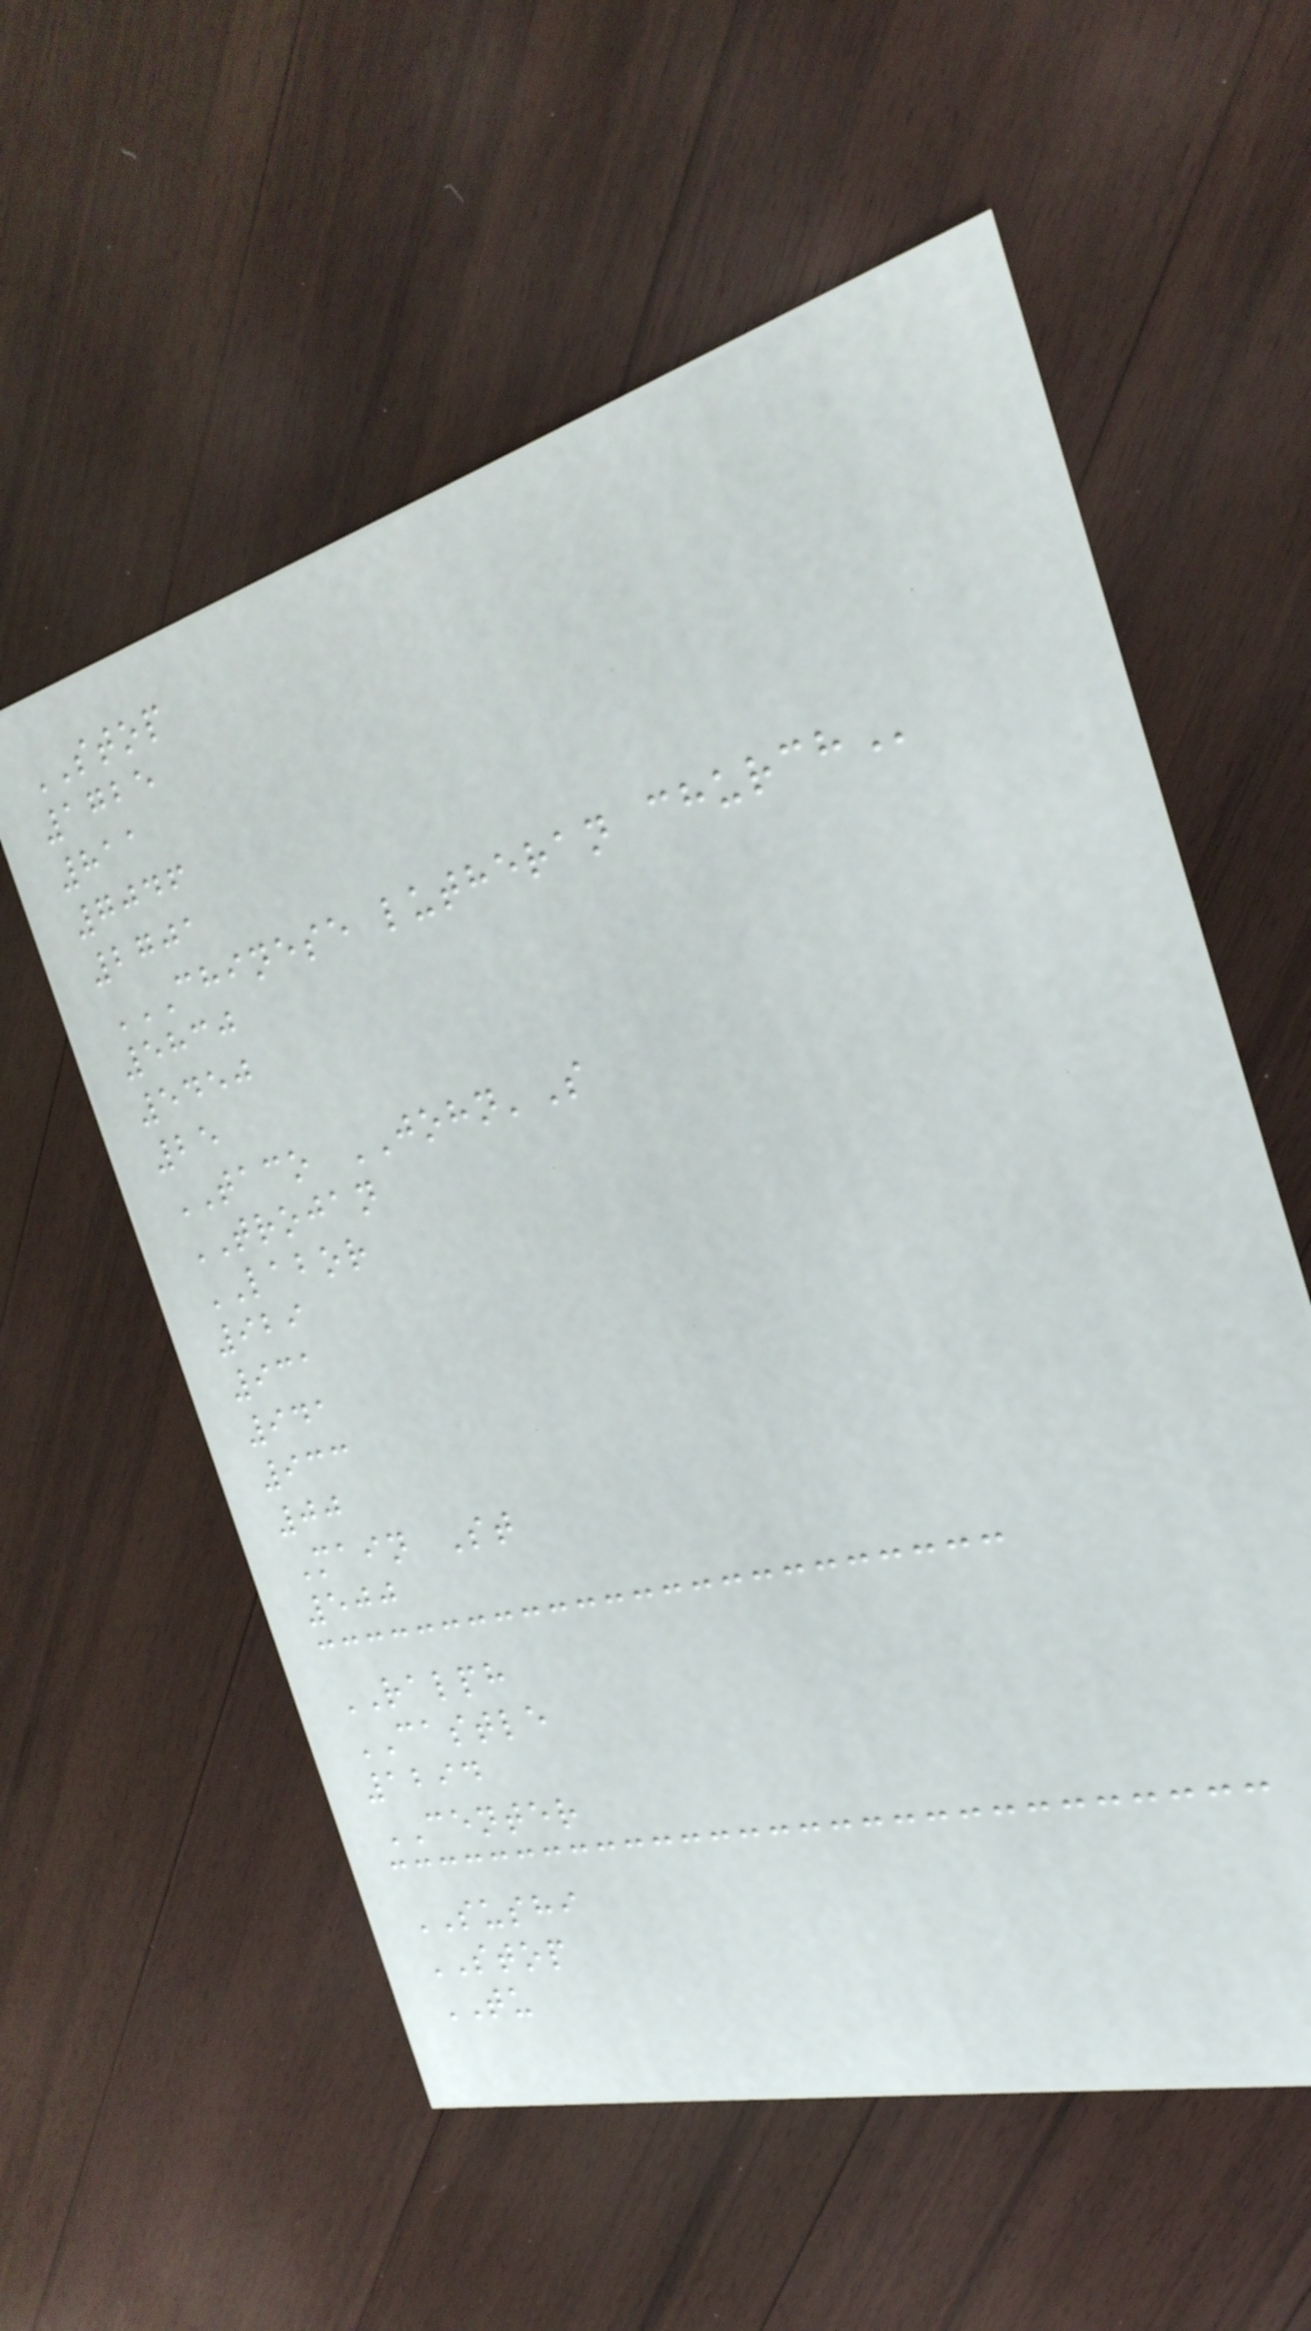STOP
1725
811
7046
2701
CHINESE LUTHERAN CHURCH
5830
5450
25
TACO JOHN'S
TROJAN
LABOR
929
931
941
933
00
Main St
500
RALPH
CASTLE
1294
CENTER
SUSHI
STOP
TU
